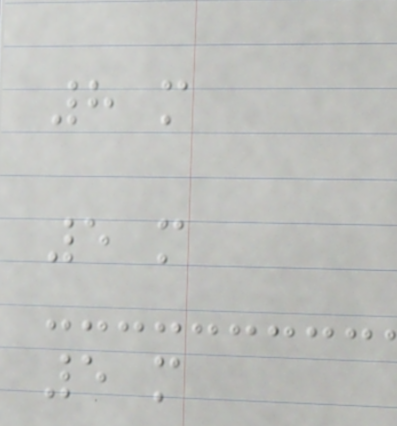8 m
5 m
5 m
